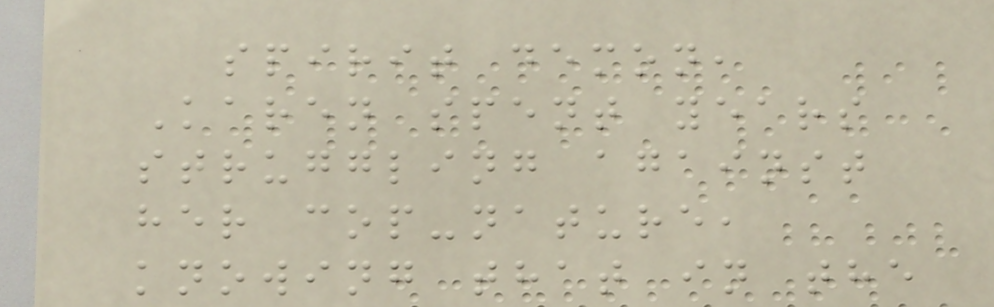spirit demon,
Karen spent years
struggling against
her cop-nature,
knowing that in the
